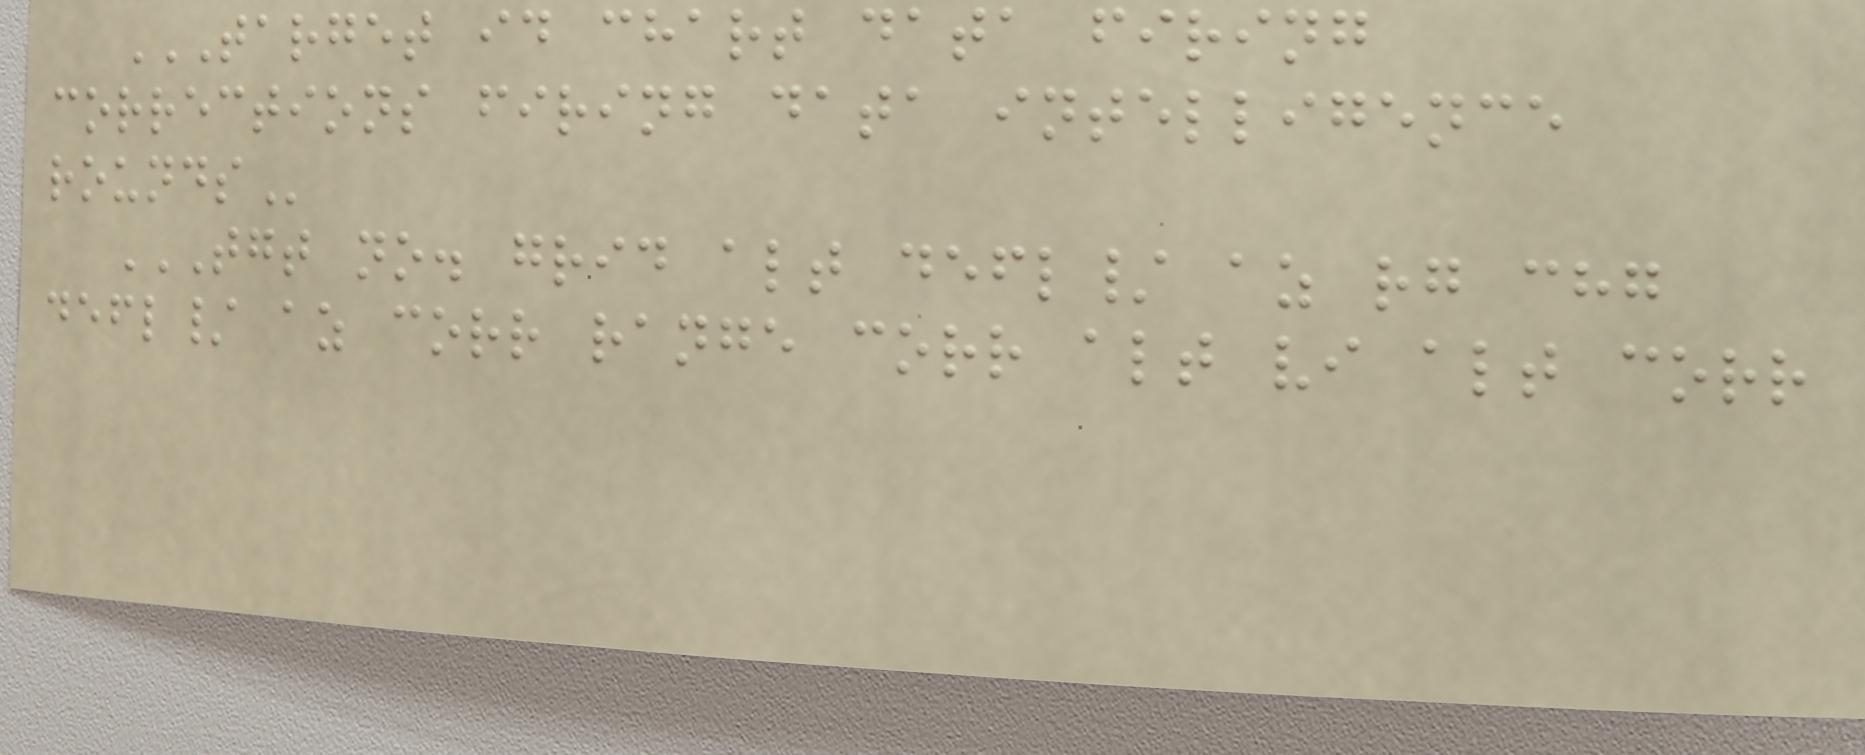TARGET ID CHART DATA FIRING
CORRECTIONS FIRING DATA INTELLIGENCE
ROUNDS
TGT NO. GRID ALT DEFL/ AZ RG CHG
DEFL/ AZ CORR RANGE CORR ALT VI ALT CORR
